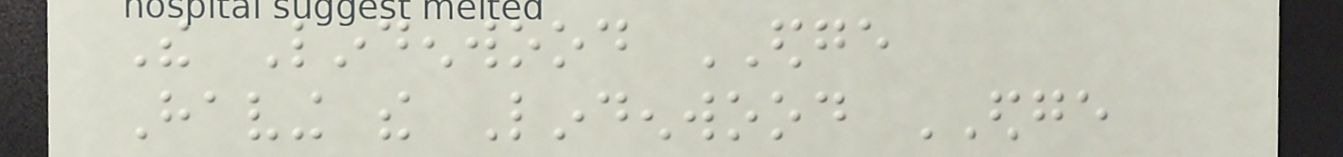The Lindenwood EDGE
Having the Lindenwood EDGE
